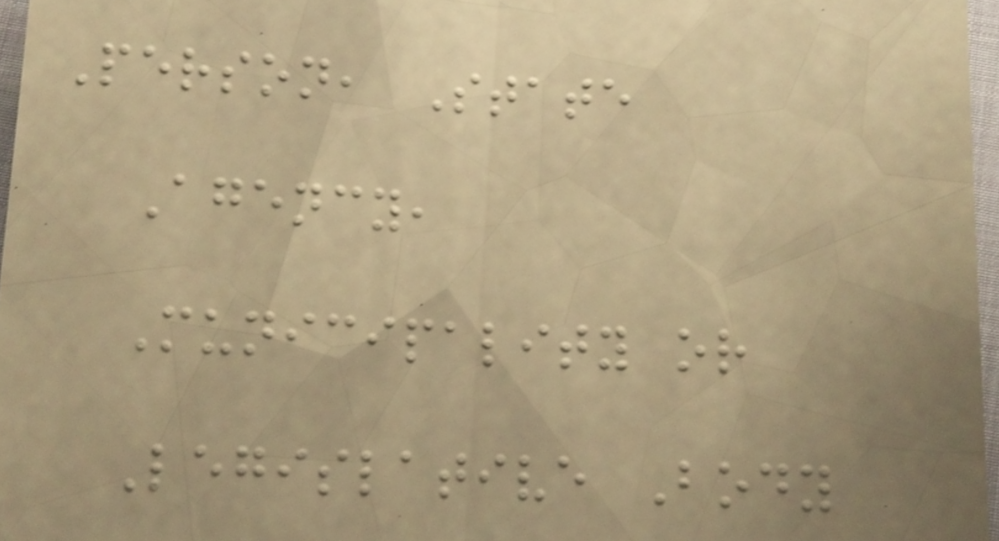Person, State
Agency,
Municipality or
Legislative Body
